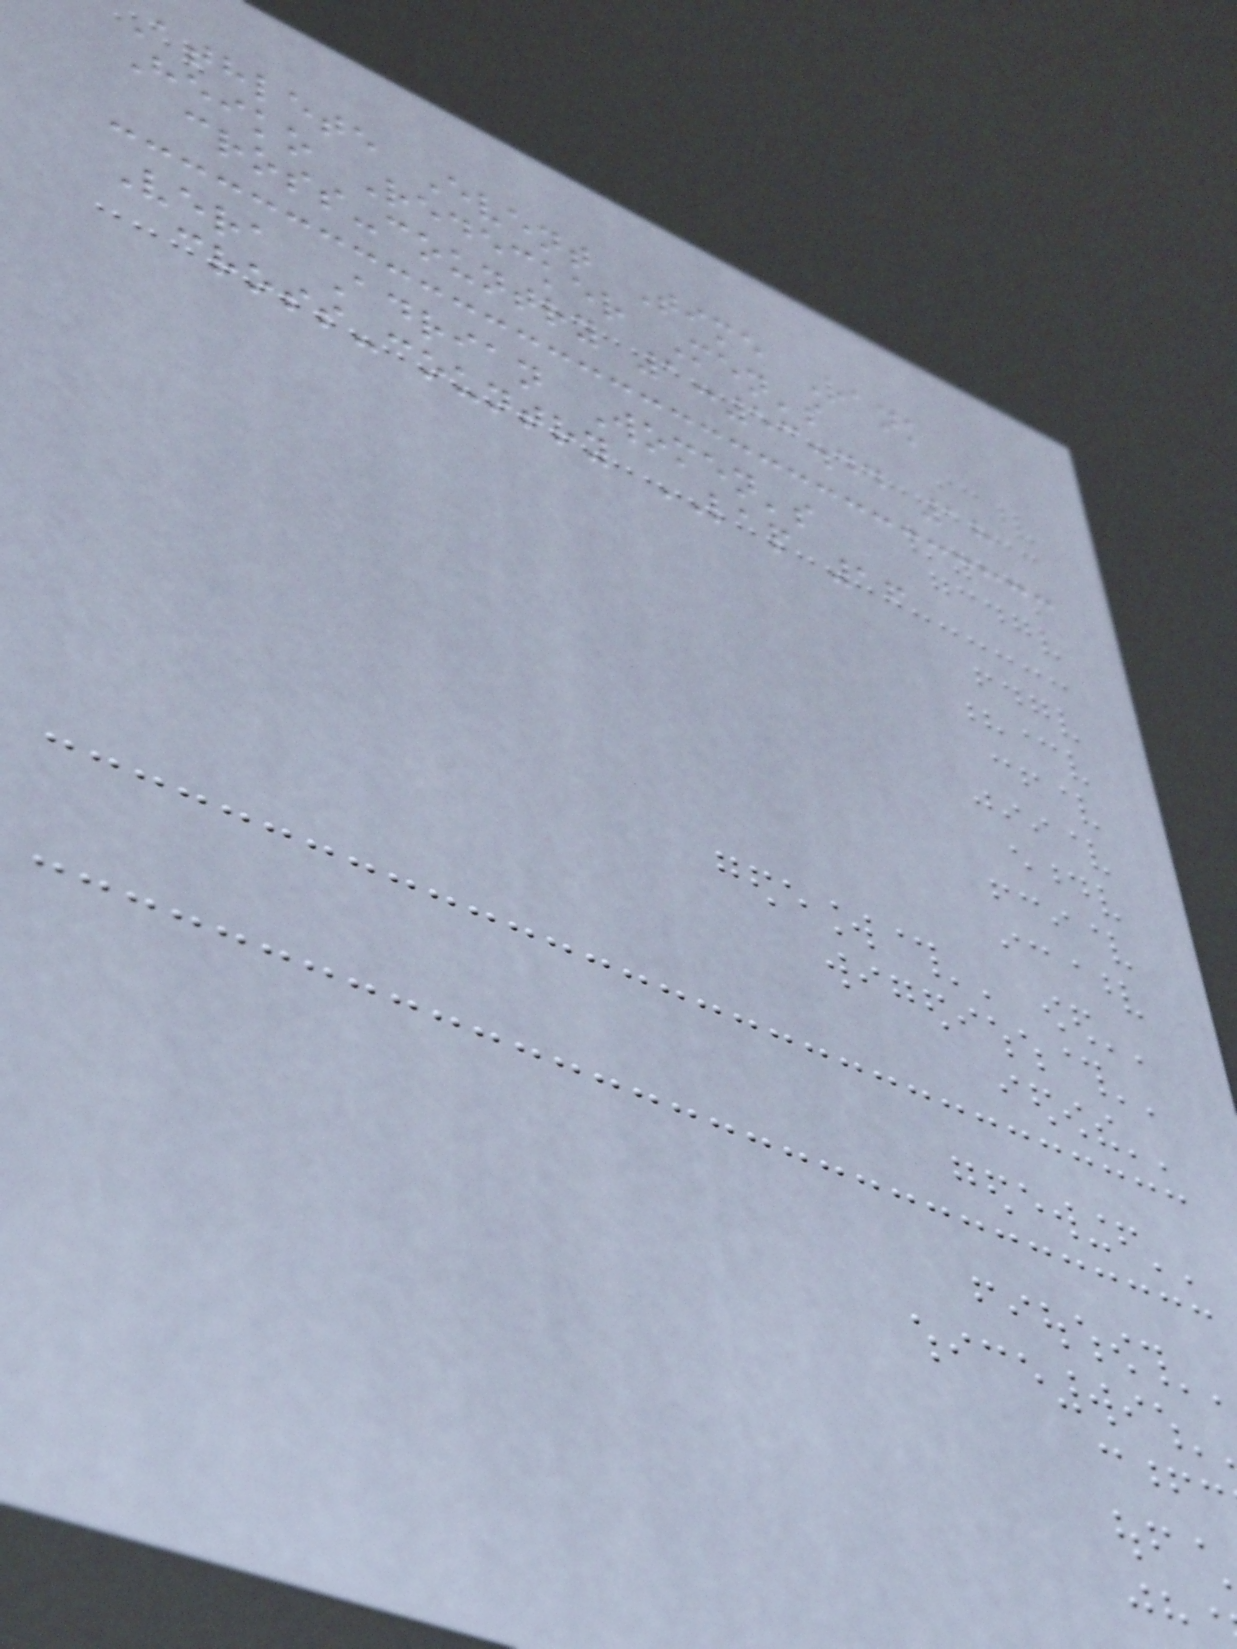athlete Event Time Rank
Heiko Redecker Men's
cross-country 1:53.44 18
Vera Adrian Women's
cross-country LAP 16
